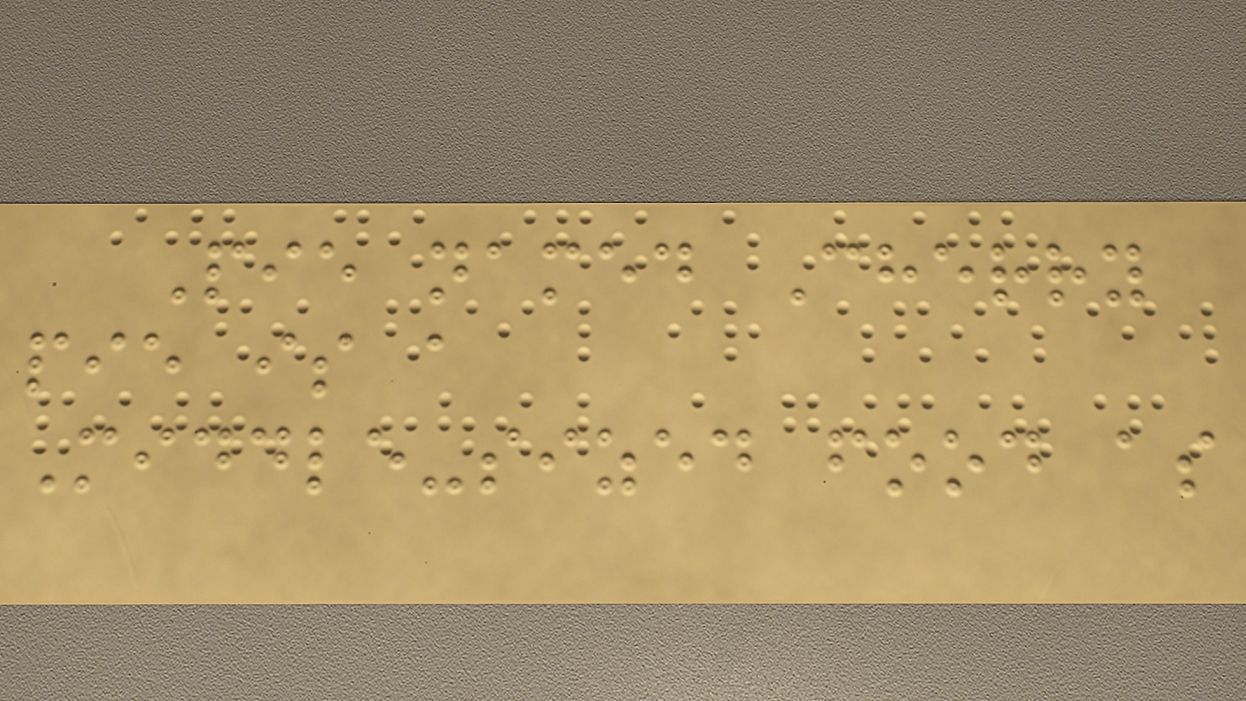Pie named Cherry
pie is a
Middle-sized food as
